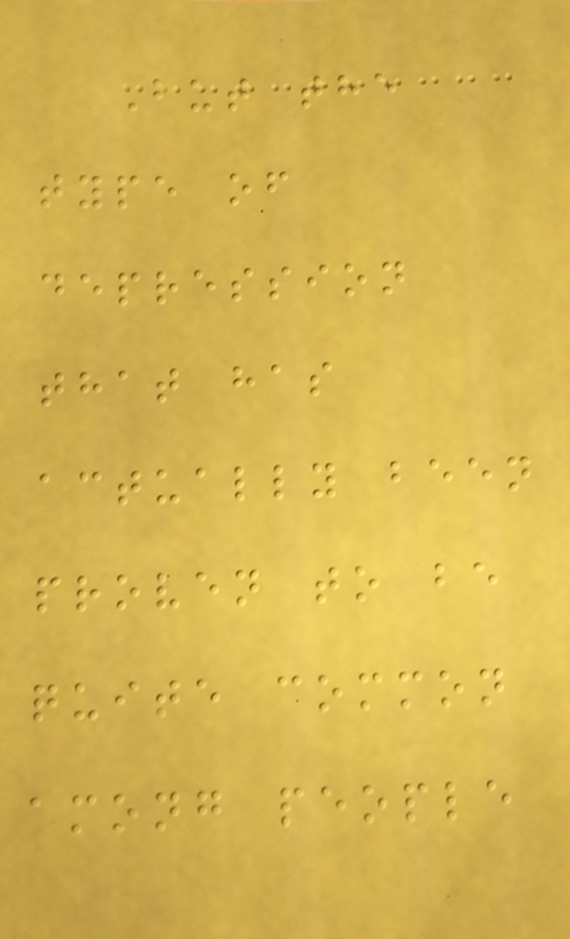But the
type of
depression
that has
actually been
proven to be
quite common
among people
